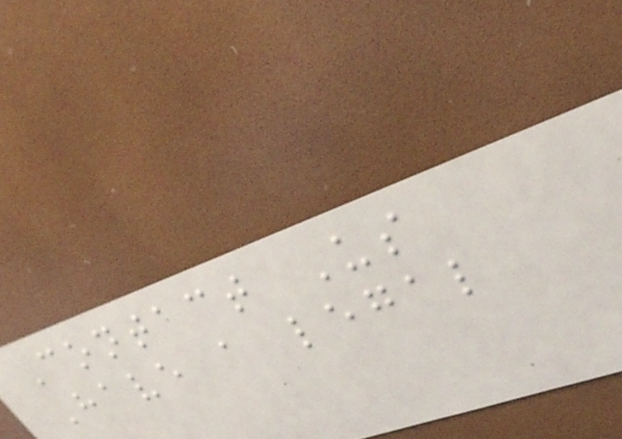Contact Us
Have a legal
